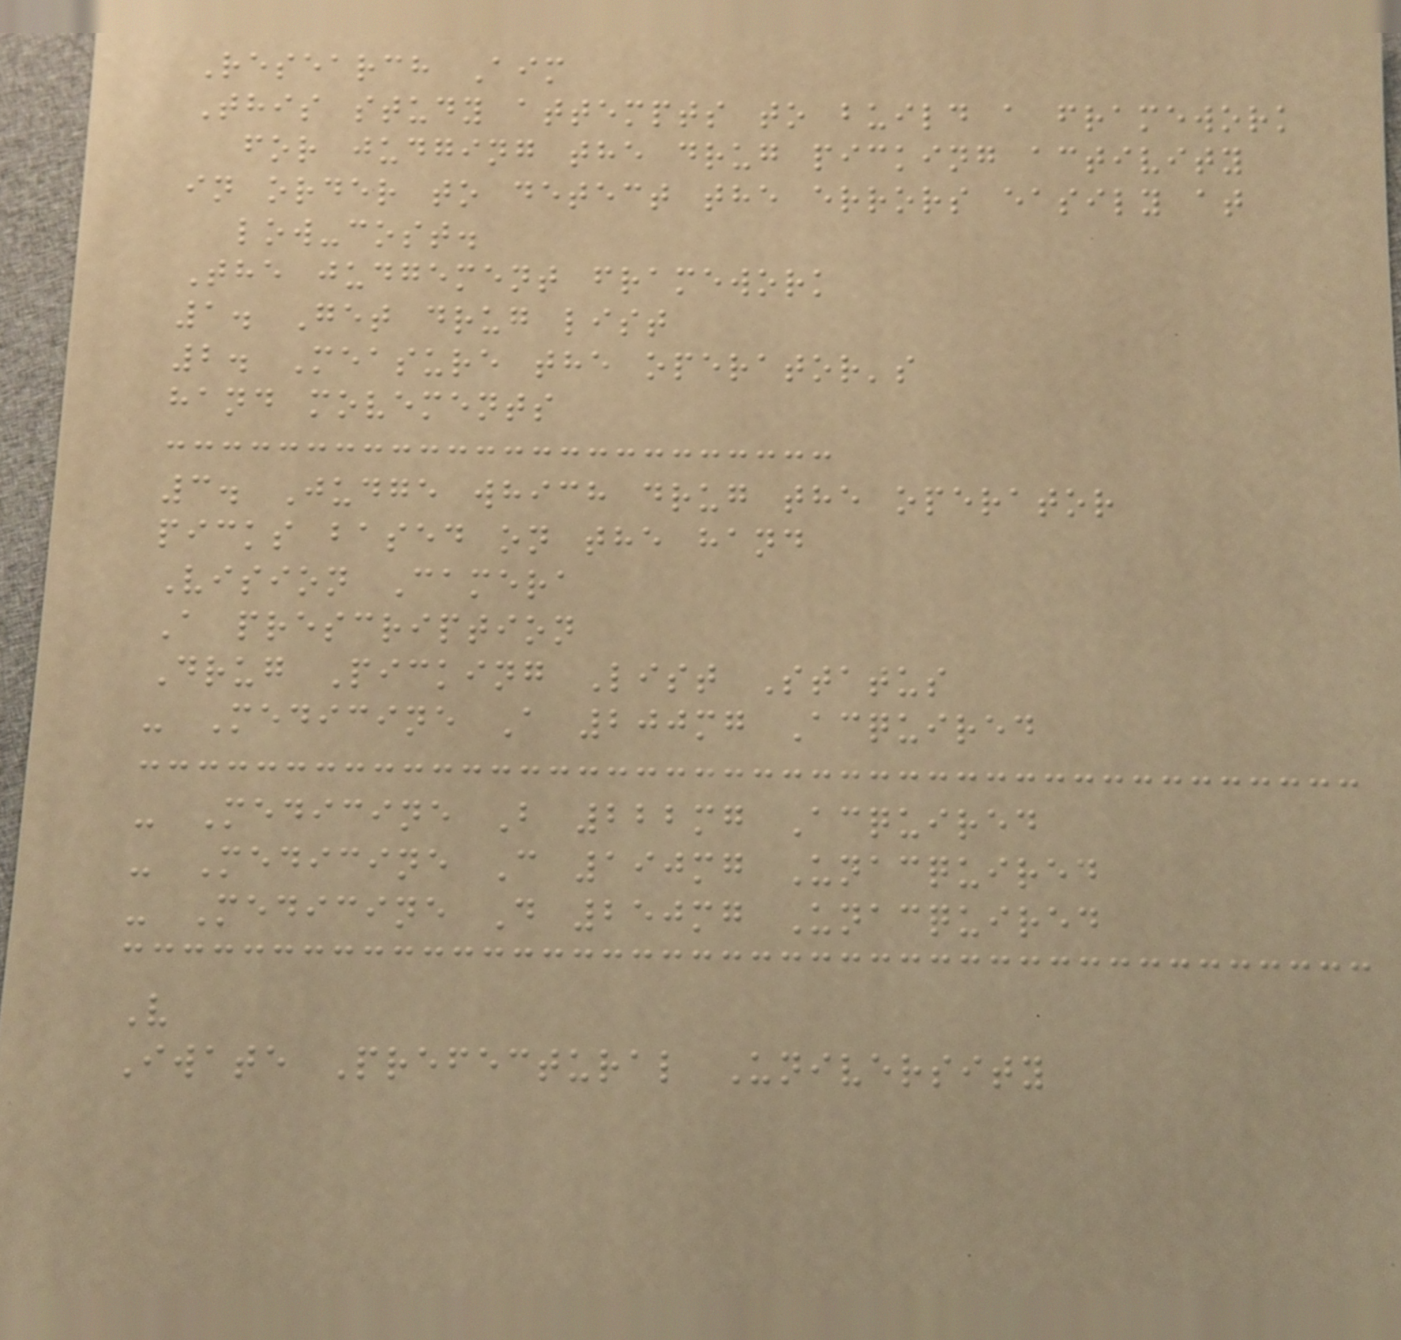Research Aim
This study attempts to build a framework
for judging the drug picking activity
in order to detect the errors easily at
low-cost.
The judgement framework
1. Get drug list
2. Measure the operator's
hand movements
3. Judge which drug the operator
picks based on the hand
Vision Camera
A prescription
Drug Picking List Status
- Medicine A 200mg Acquired
- Medicine B 222mg Acquired
- Medicine C 190mg Unacquired
- Medicine D 250mg Unacquired
V
Iwate Prefectural University
